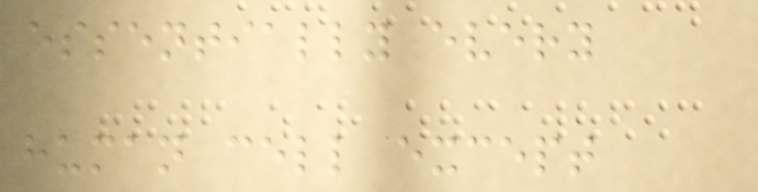essentially every
human cell except
